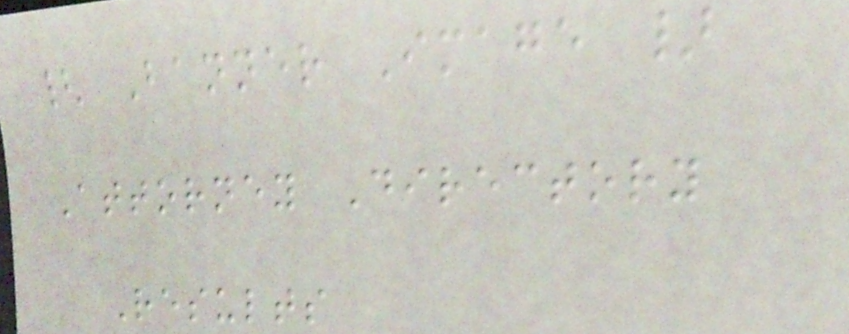{ Banner Image }
Attorney Directory
Results
